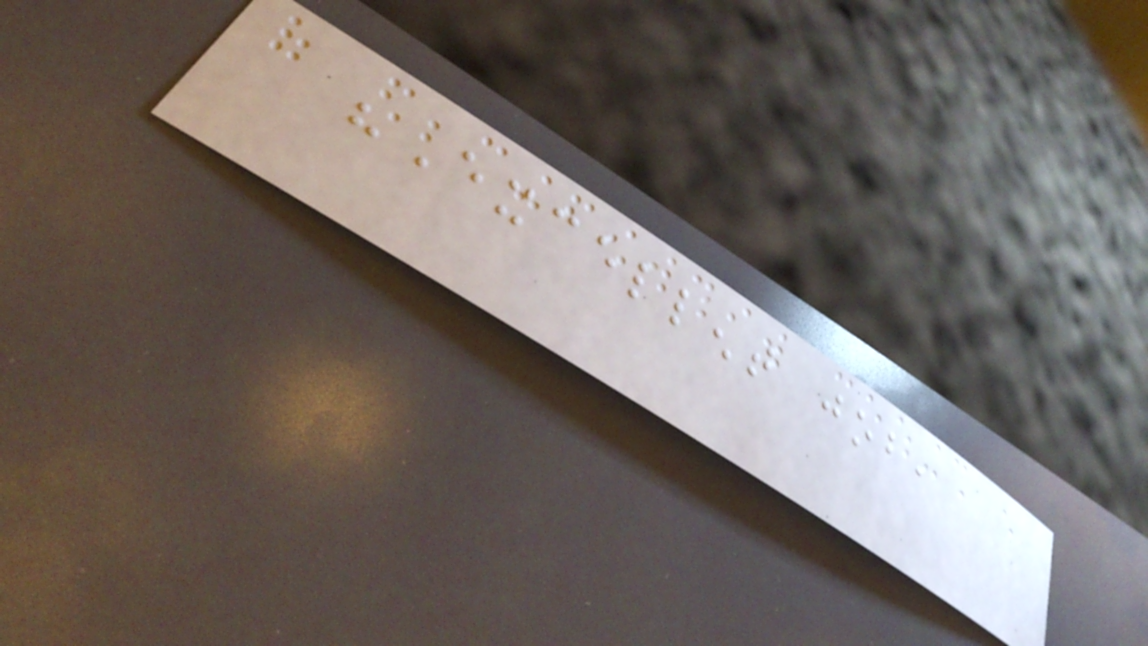"Excellent job,
